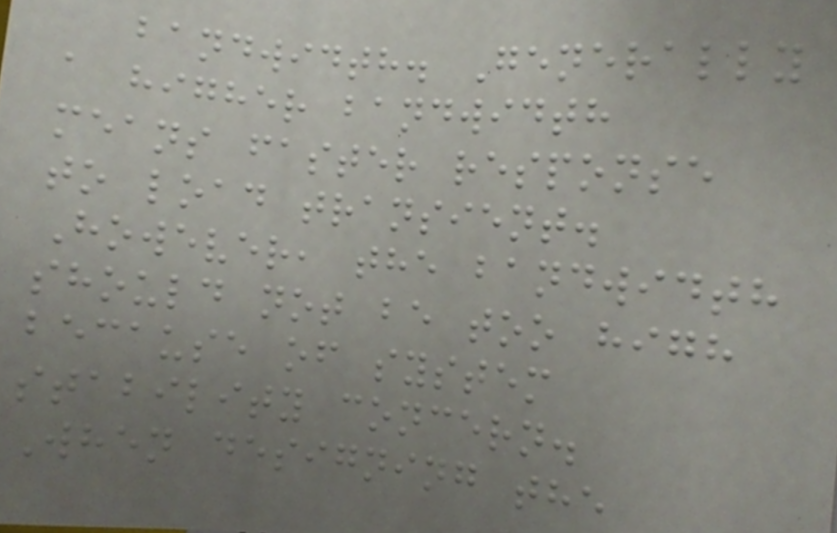bandwidth. Generally
a higher bandwidth
means faster response
to load transient.
However, the bandwidth
should not be too high
because of system
stability concern.
When designing the
